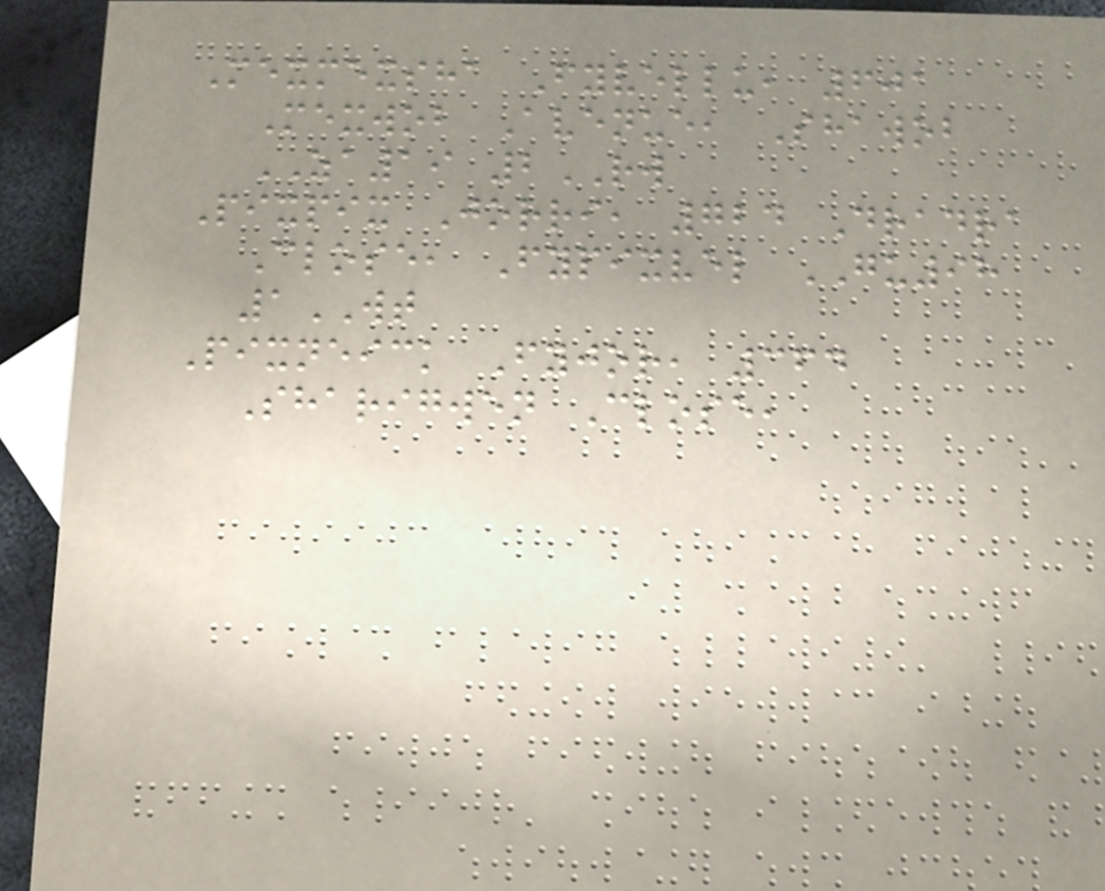Mexmexsha Fyvellu, 601
Mexwob Avenue, Shawob
ZA19 2RW
Pixpix Jorri, 724 Dradra
Close, Fypixvel GU98
1WT
Pixneick Fyjor, 364
Sharigwen Close,
